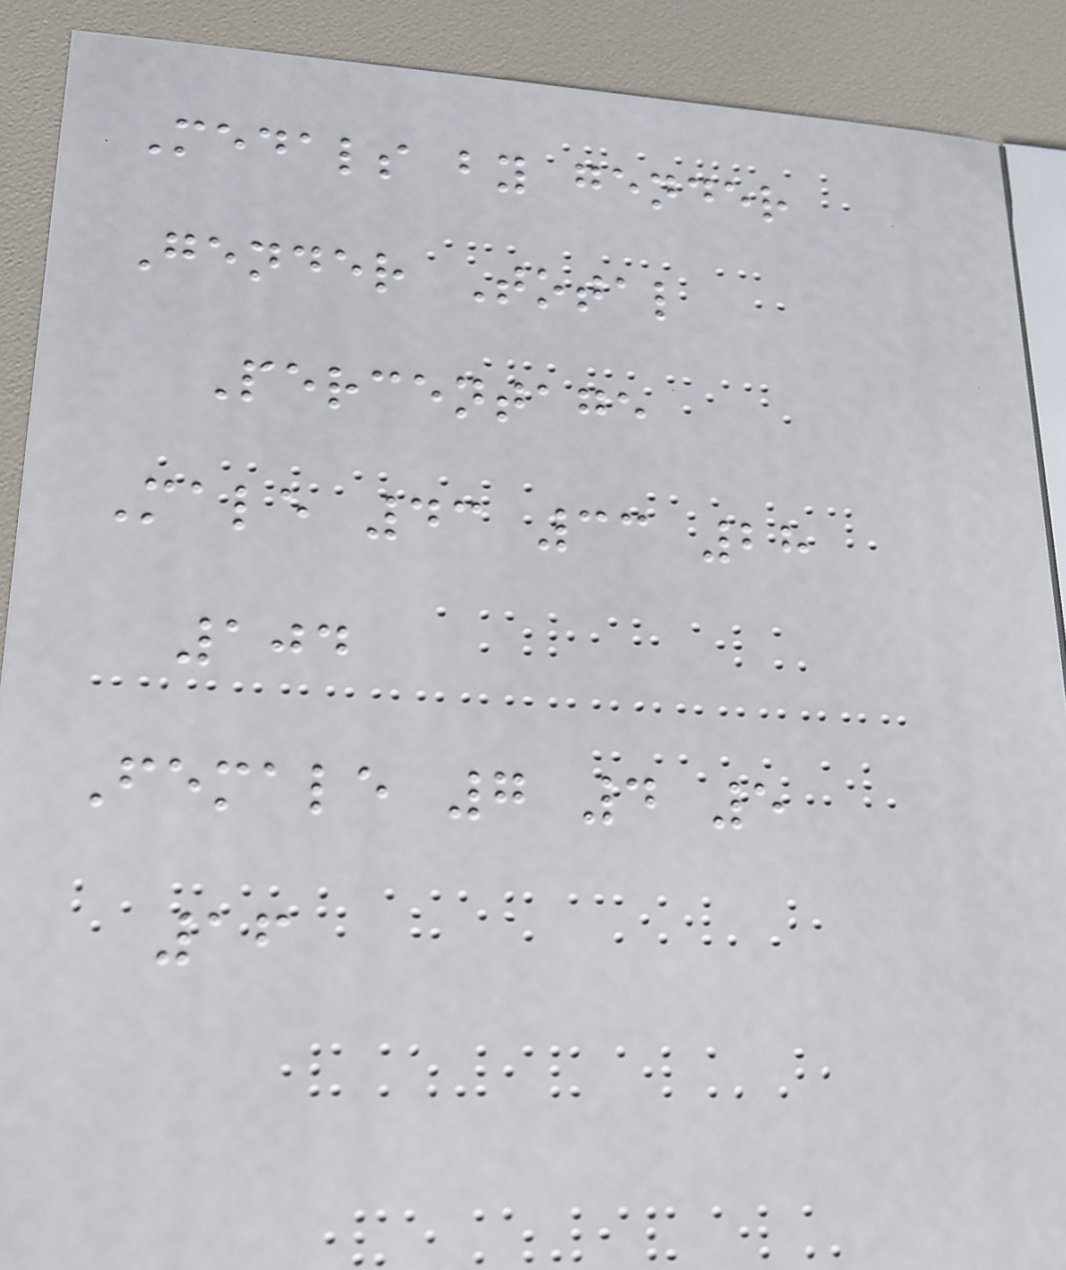Medals by gender
Gender Total
Percentage
Male 43 33 28
104
Female 7 4 5
16
